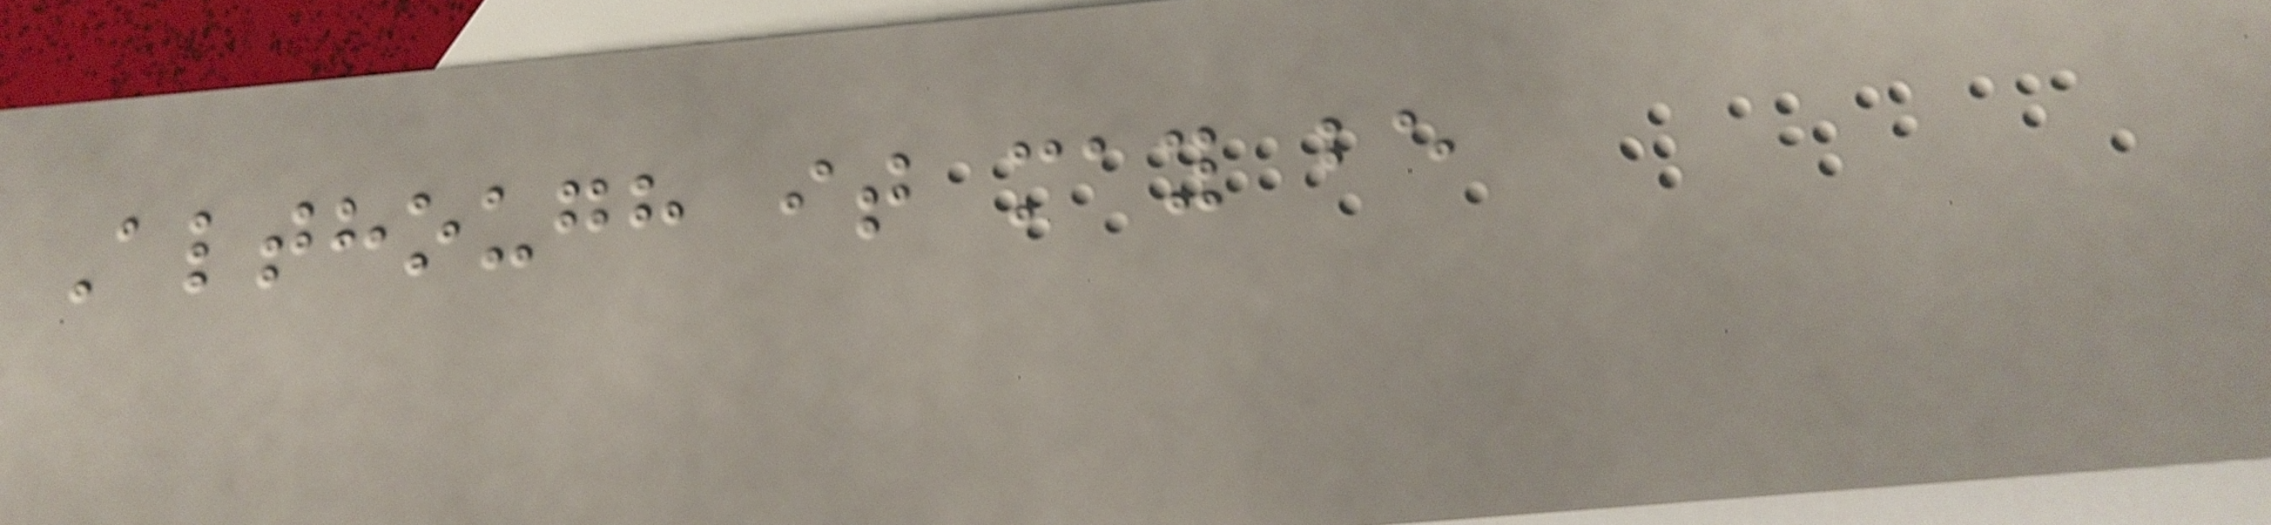Although it may be
